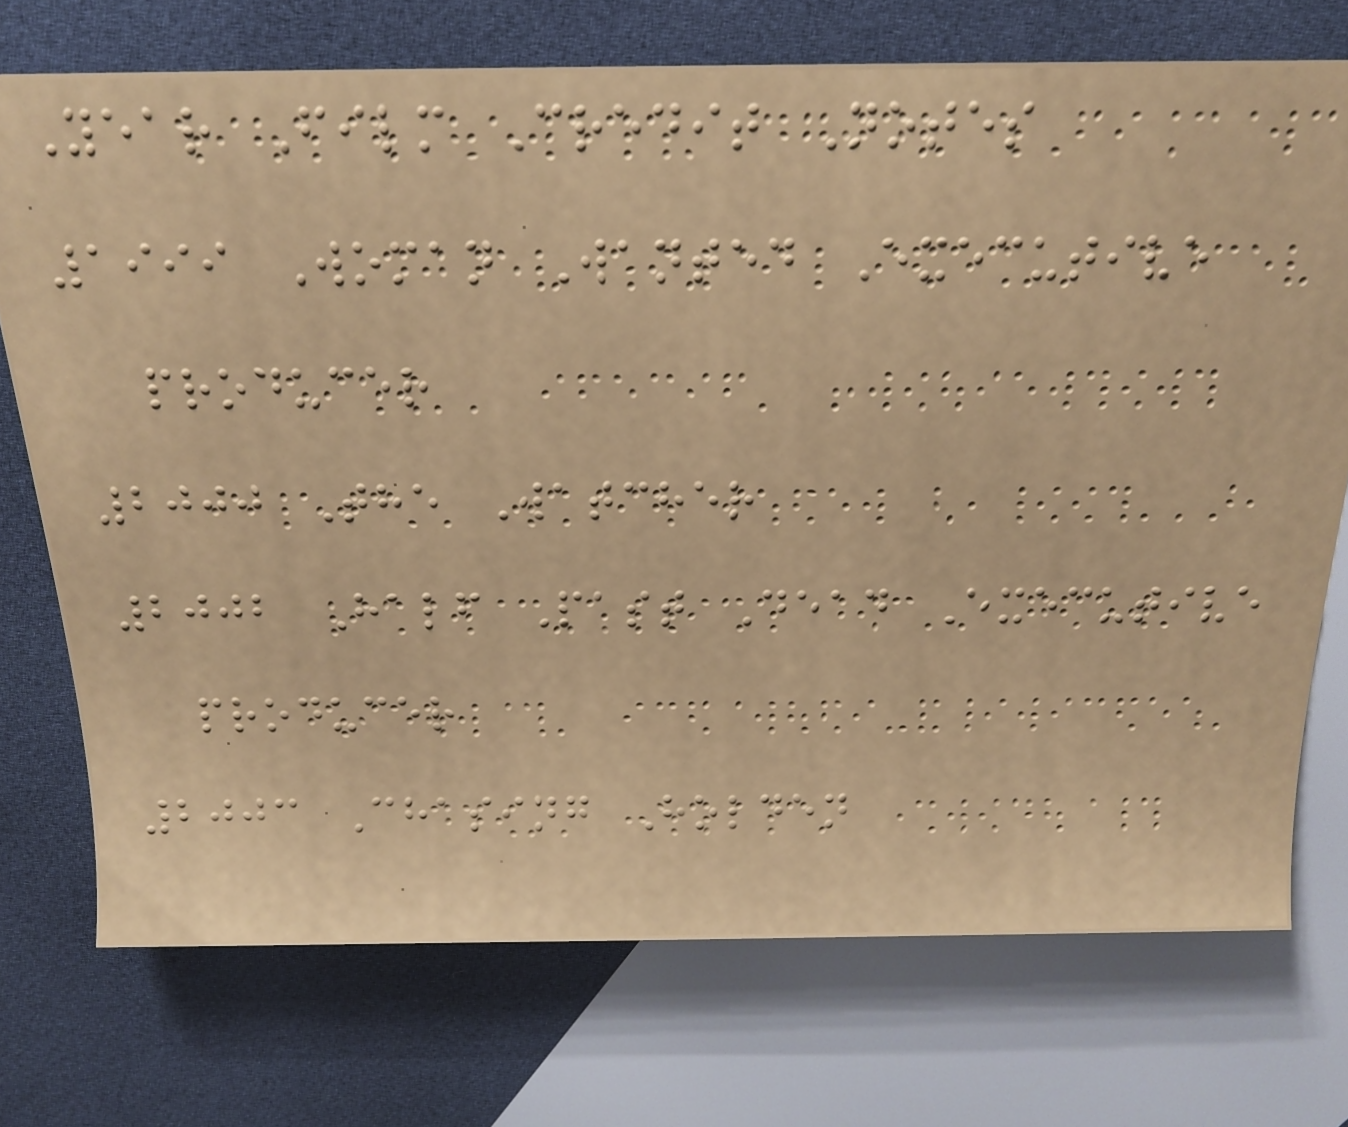Year Film Credit Notes
1999 Woman Wanted Executive
producer
2000 The Watcher
2002 Half Past Dead Executive
producer
2003 Chasing Holden
